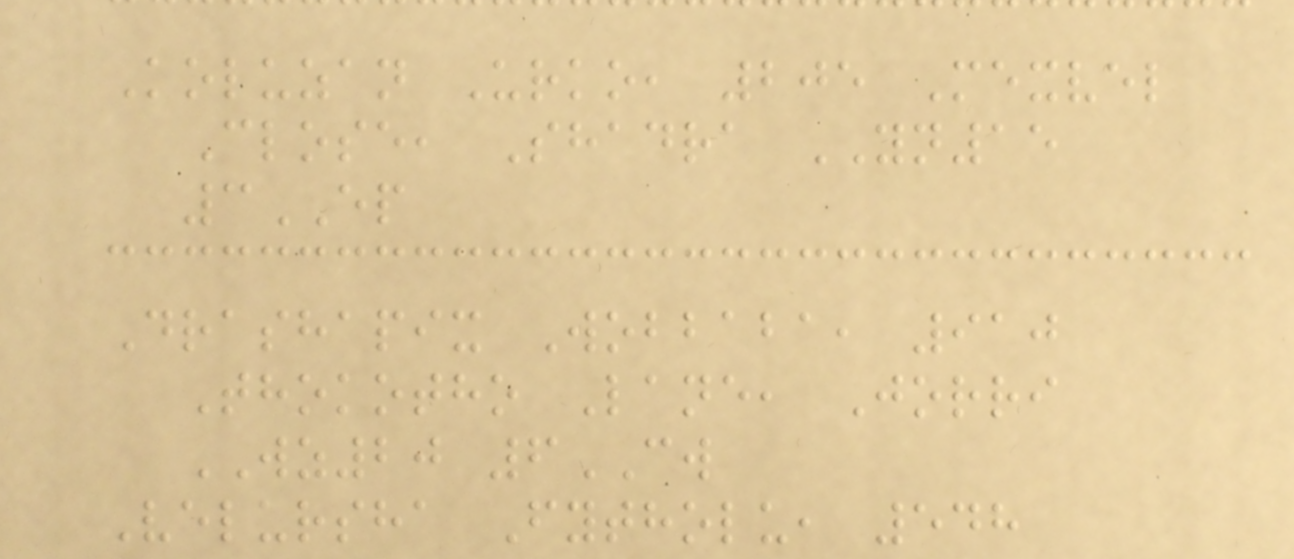Koluzan Urko, 205 Mexvel
Close, Shadra YN15
3EP
Drashapix Wobbaba, 910
Thokotho Lane, Jorri
WZ20 6CW
Velursha Fytholu, 548
